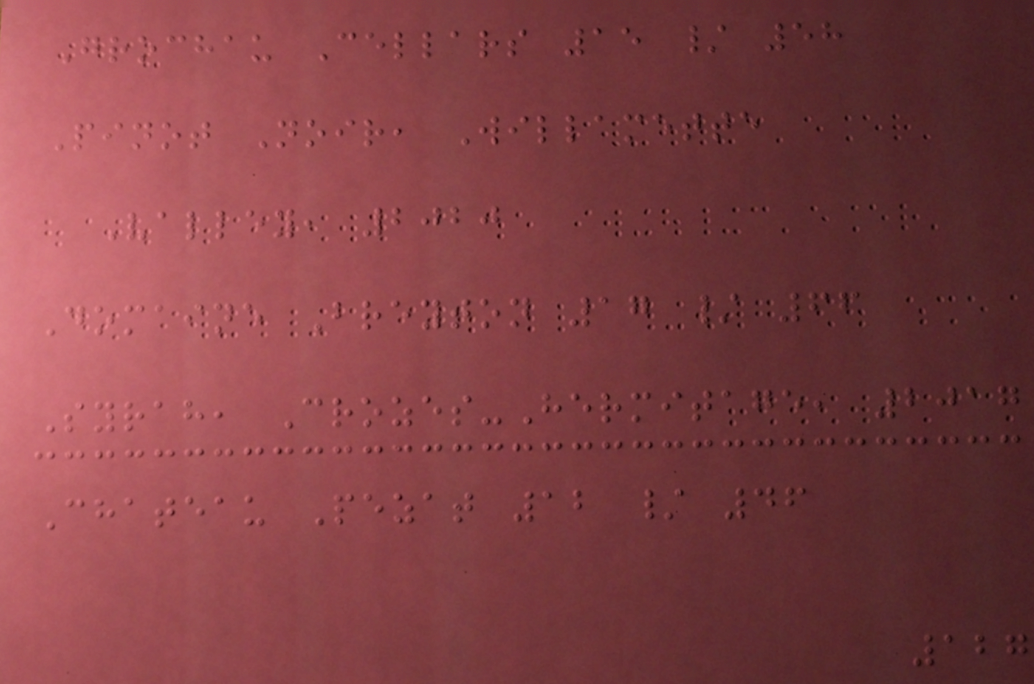Grochau Cellars 15 / 58
Pinot Noir, Willamette
Valley, 2020
Domaine Breyton 17 / 66
Syrah, Crozes-Hermitage, 2017
Chateau Pezat 12 / 46
127
